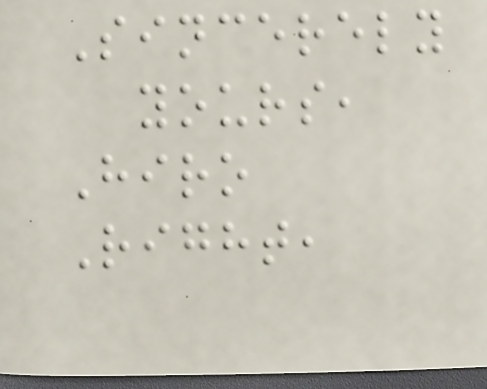Sincerely
yours,
Hiro
Right,
